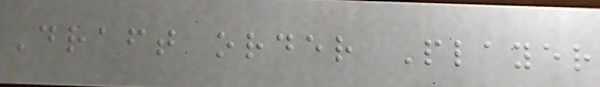Draft order Player
